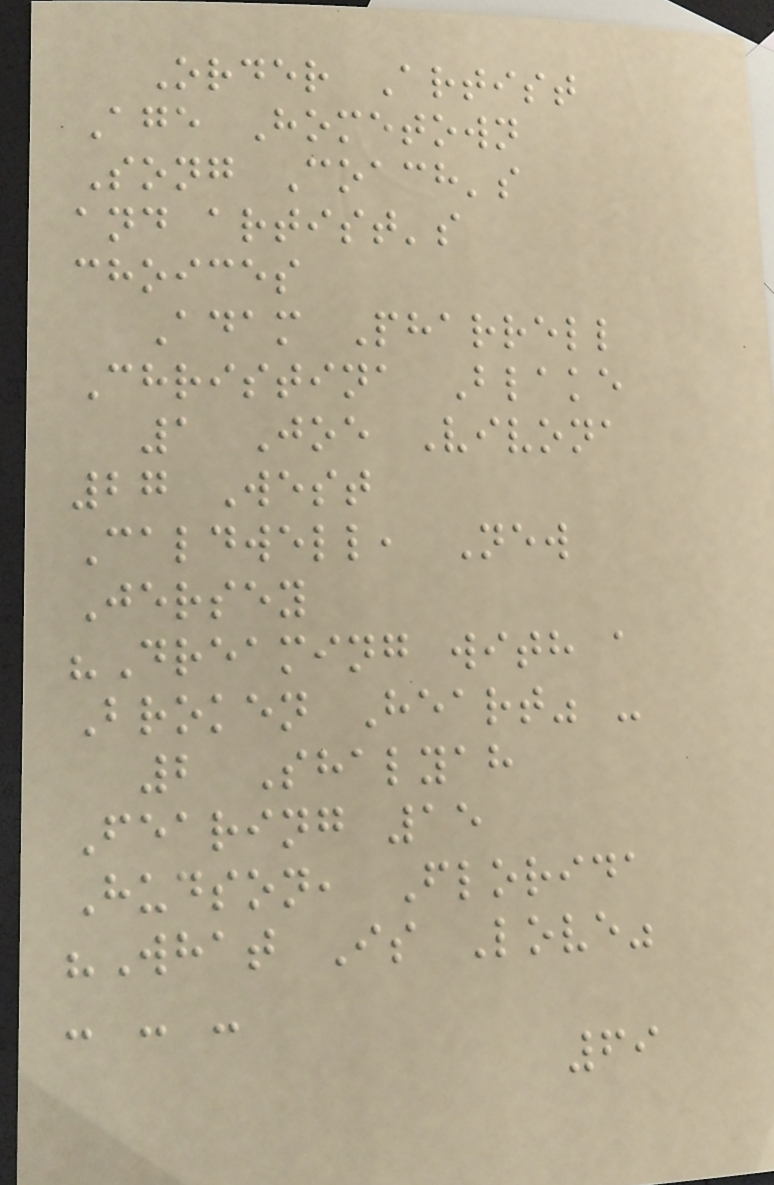Order Artist
Age Hometown
Song Coach's
and artist's
choices
Adam Pharrell
Christina Blake
1 Joe Vivona
27 West
Caldwell, New
Jersey
"Dreaming with a
Broken Heart" -
2 Shalyah
Fearing 15
Hudson, Florida
"What Is Love"
- - -
69
